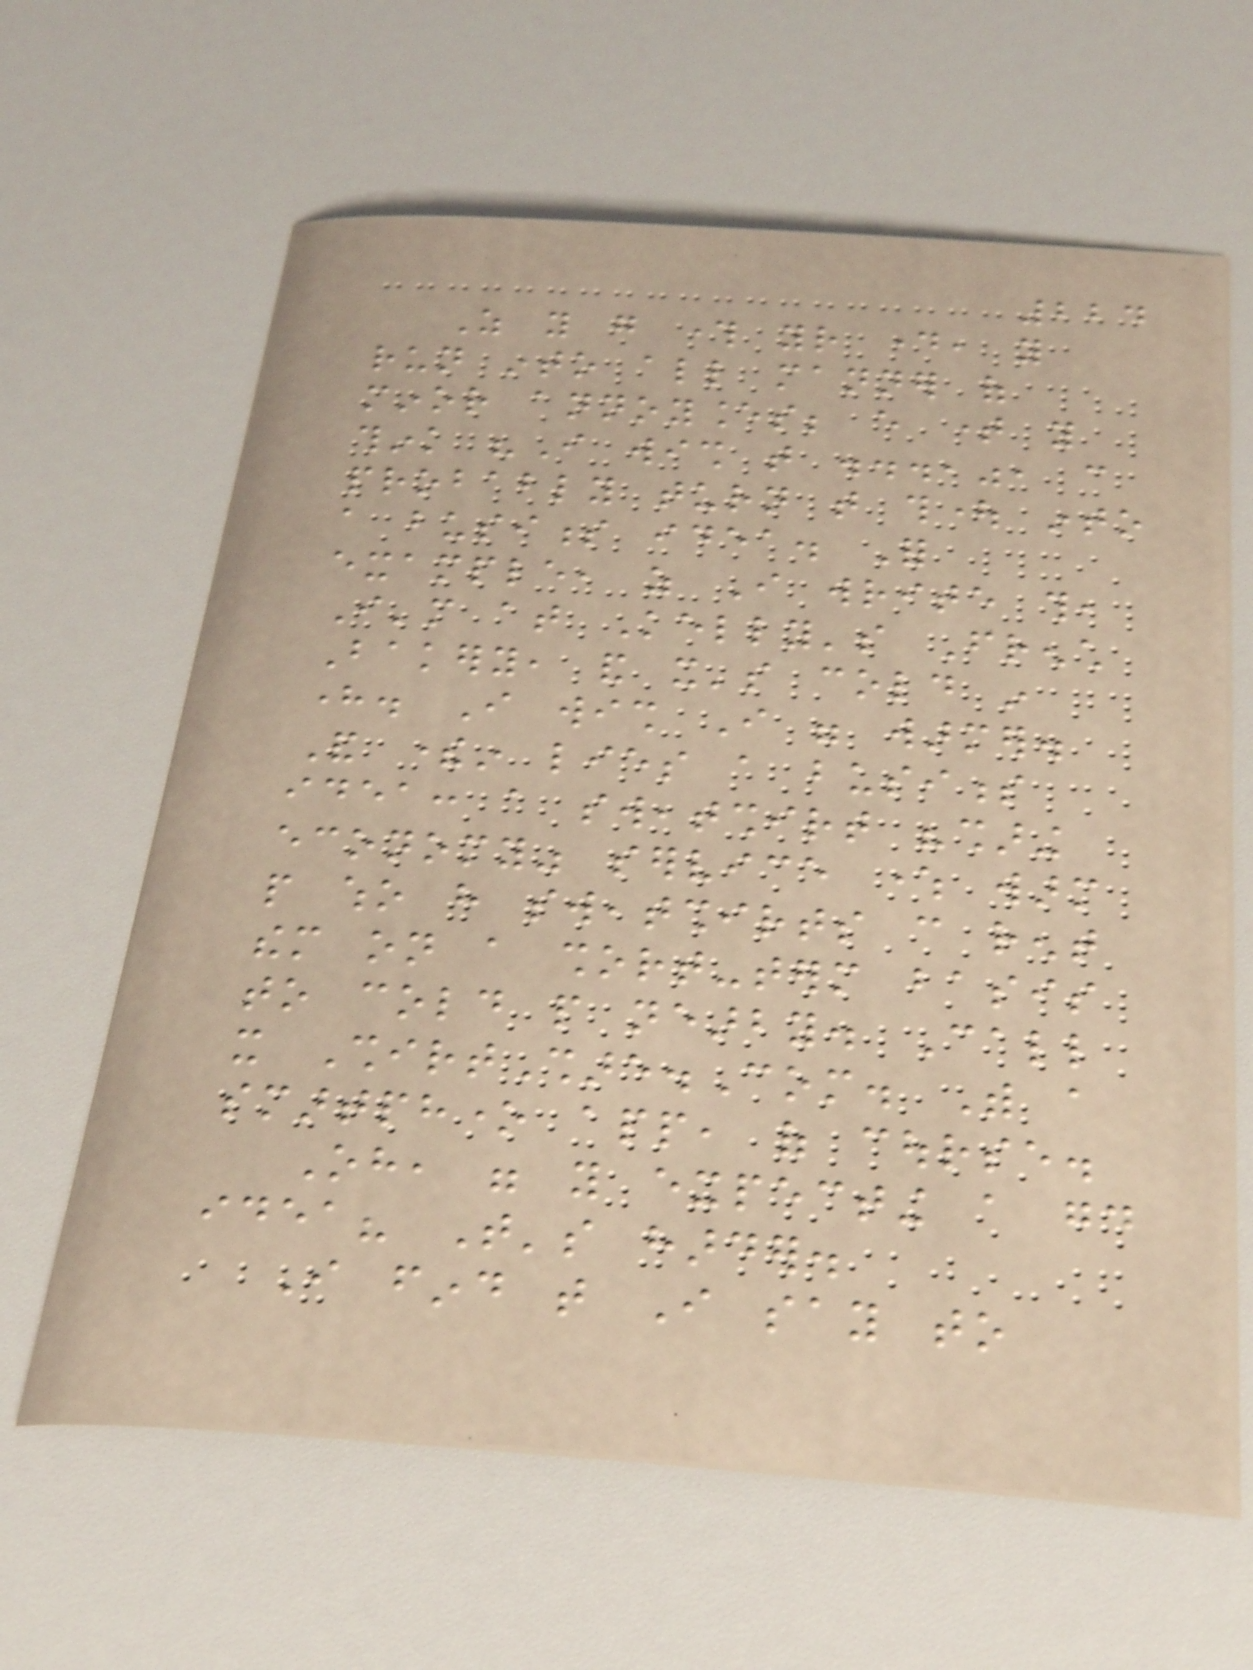224
As you go through your day, you
run into all manner of
minor annoyances; every time you
think "I wish that ...,", can
probably turn that thought into
a business idea. For
example, as I write this,
I'm at Kelly's French
Bakery, and it's cold in
here. I wish I were warmer.
And therein lies a business
idea: a sweatshirt "sharing
economy" service where warm
people who have sweatshirts can rent
them on a short-term basis
to cold people nearby. Call
it ShirtShare.Com. With a
smartphone app, of course.
Oh, were you expecting a good
idea? That's harder.
I find that I say to
